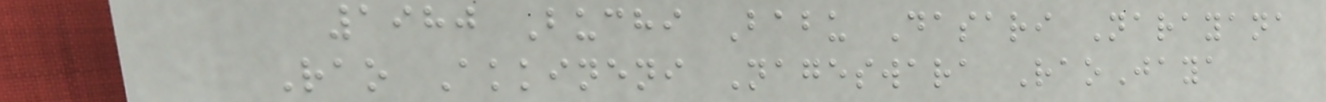1980 Buchi Babu Dasari Narayana
Rao Akkineni Nageswara RaoJaya
